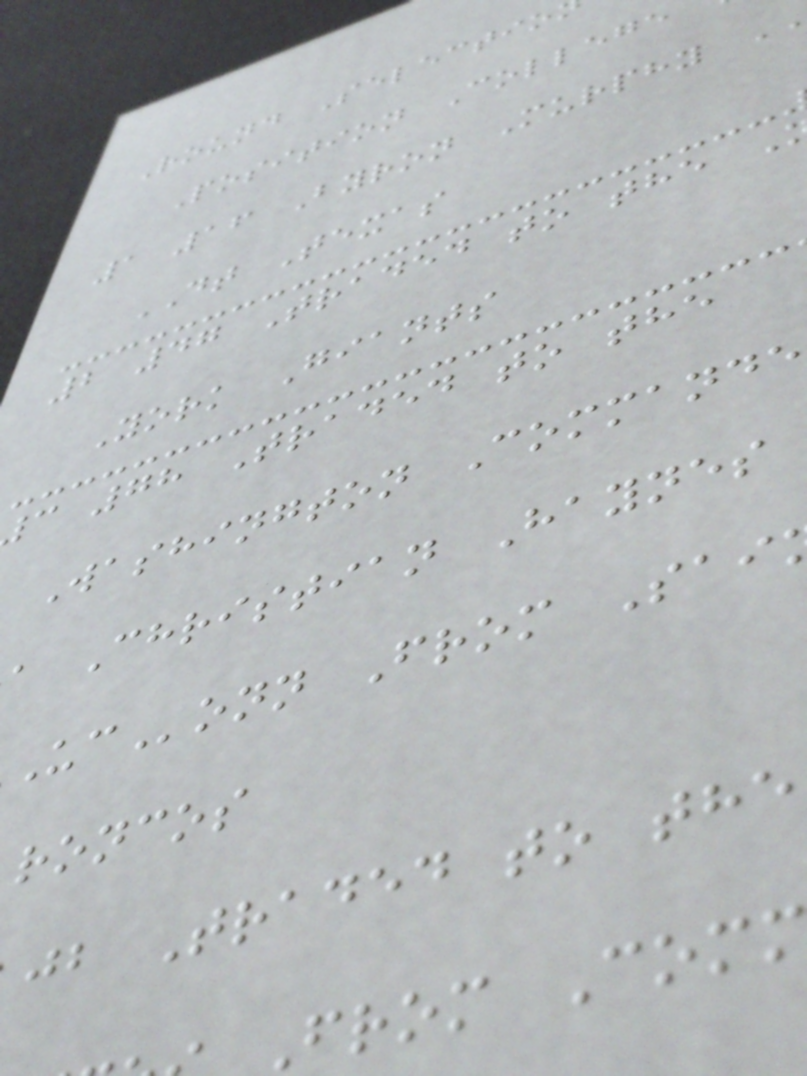Round Selectio
Position College
1 16 Byron Murphy
DT Texas
2 47 Traded to the
York Giants
c 78 Traded to the
Washington Commande
a Christian Haynes
onn From Sai
roncos
jb Traded to the
from Com
